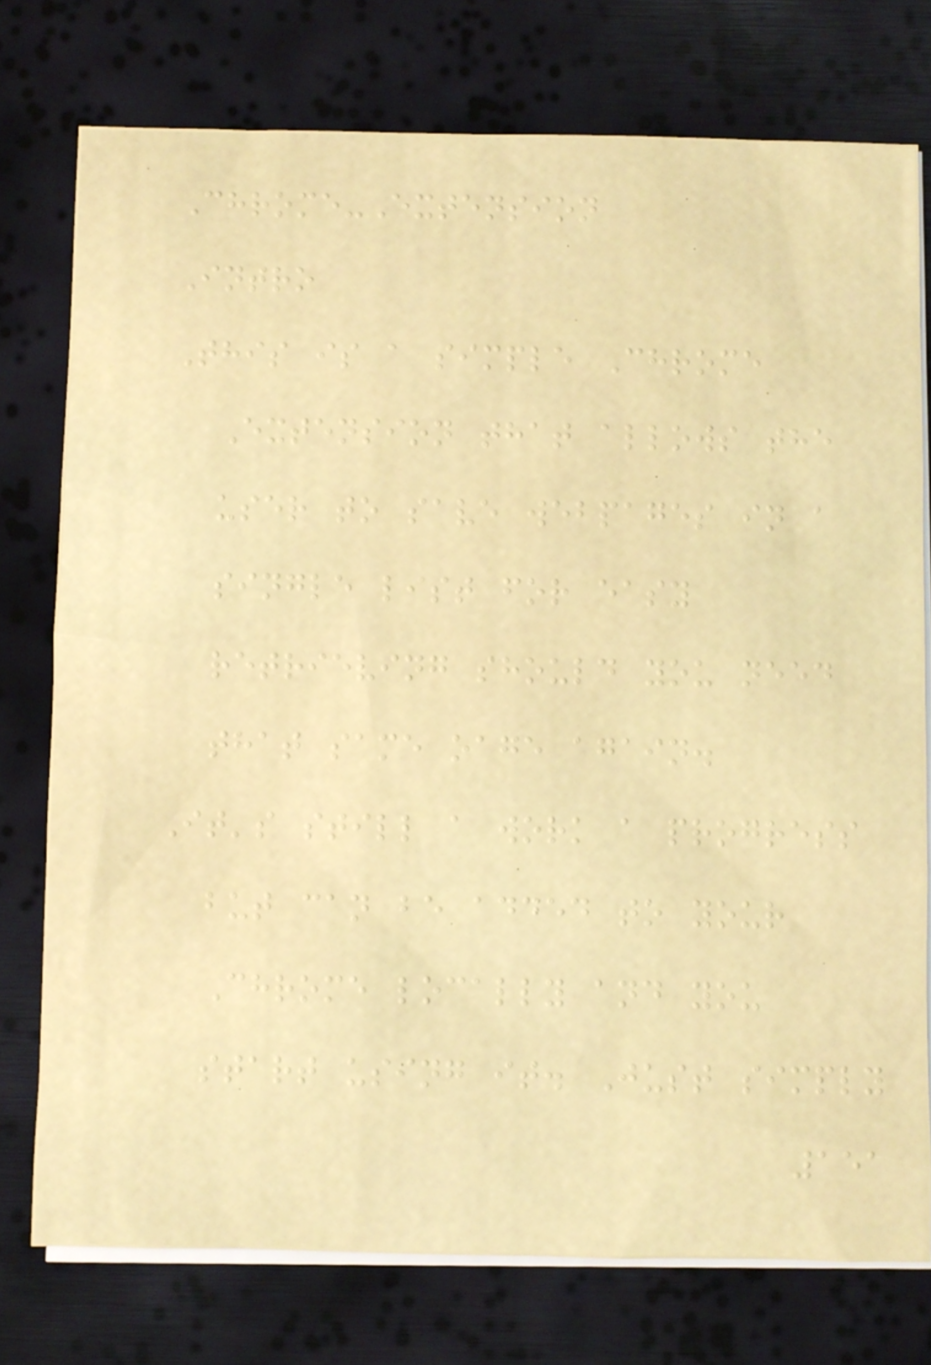Chrome-Extension
Intro
This is a simple Chrome
Extension that allows the
user to save webpages in a
single list for easy
retrieving should you need
that same oage again.
It's still a work a progress
but can be added to your
Chrome locally and you
start using it. Just simply
151
